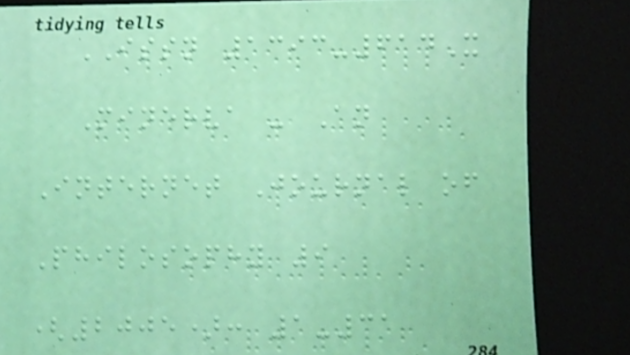ISSN 1393-614X
Minerva - An
Internet Journal of
Philosophy 9
(2005): 1-31
